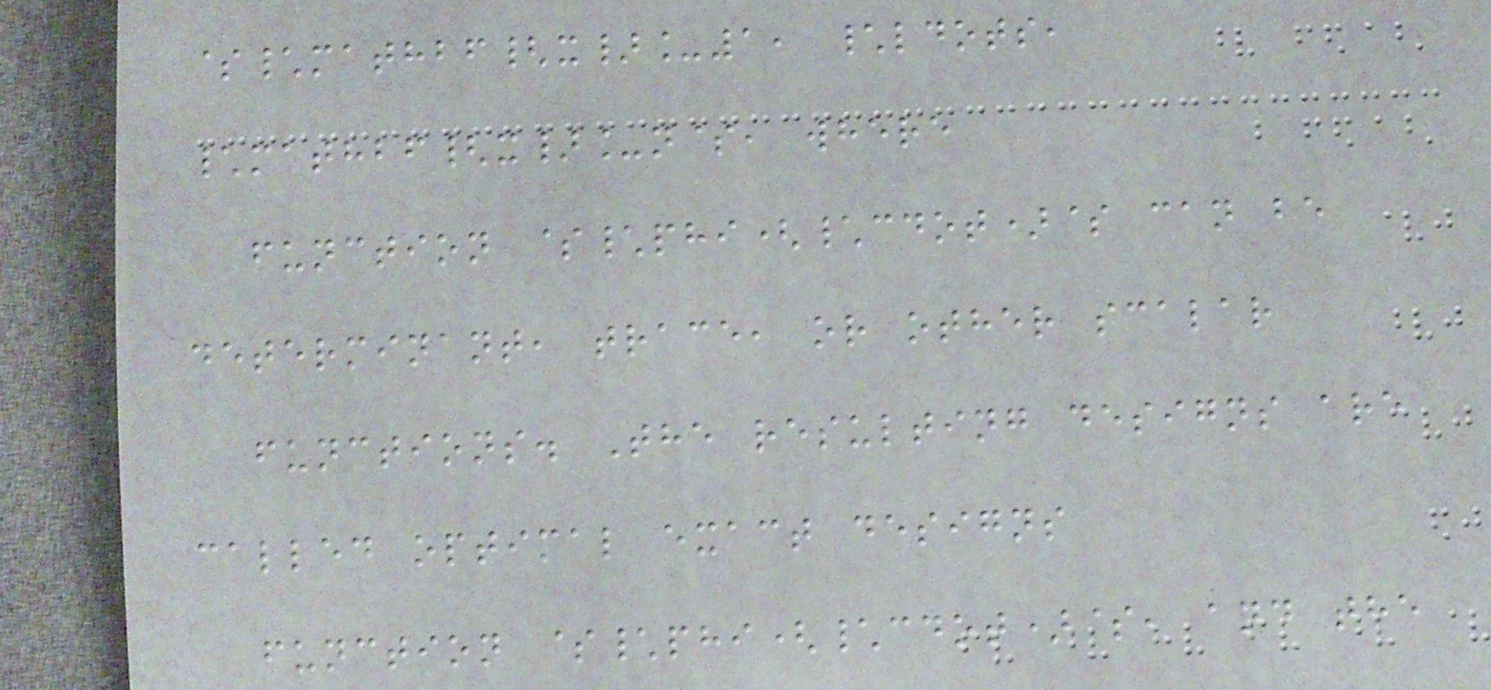$\mathbf{x}_1, \ldots,
\mathbf{x}_n$, where
function $\phi(\cdot)$ can be
determinant, trace, or other scalar
functions. The resulting designs are
called optimal exact designs
function $\phi(\cdot)$, and the
